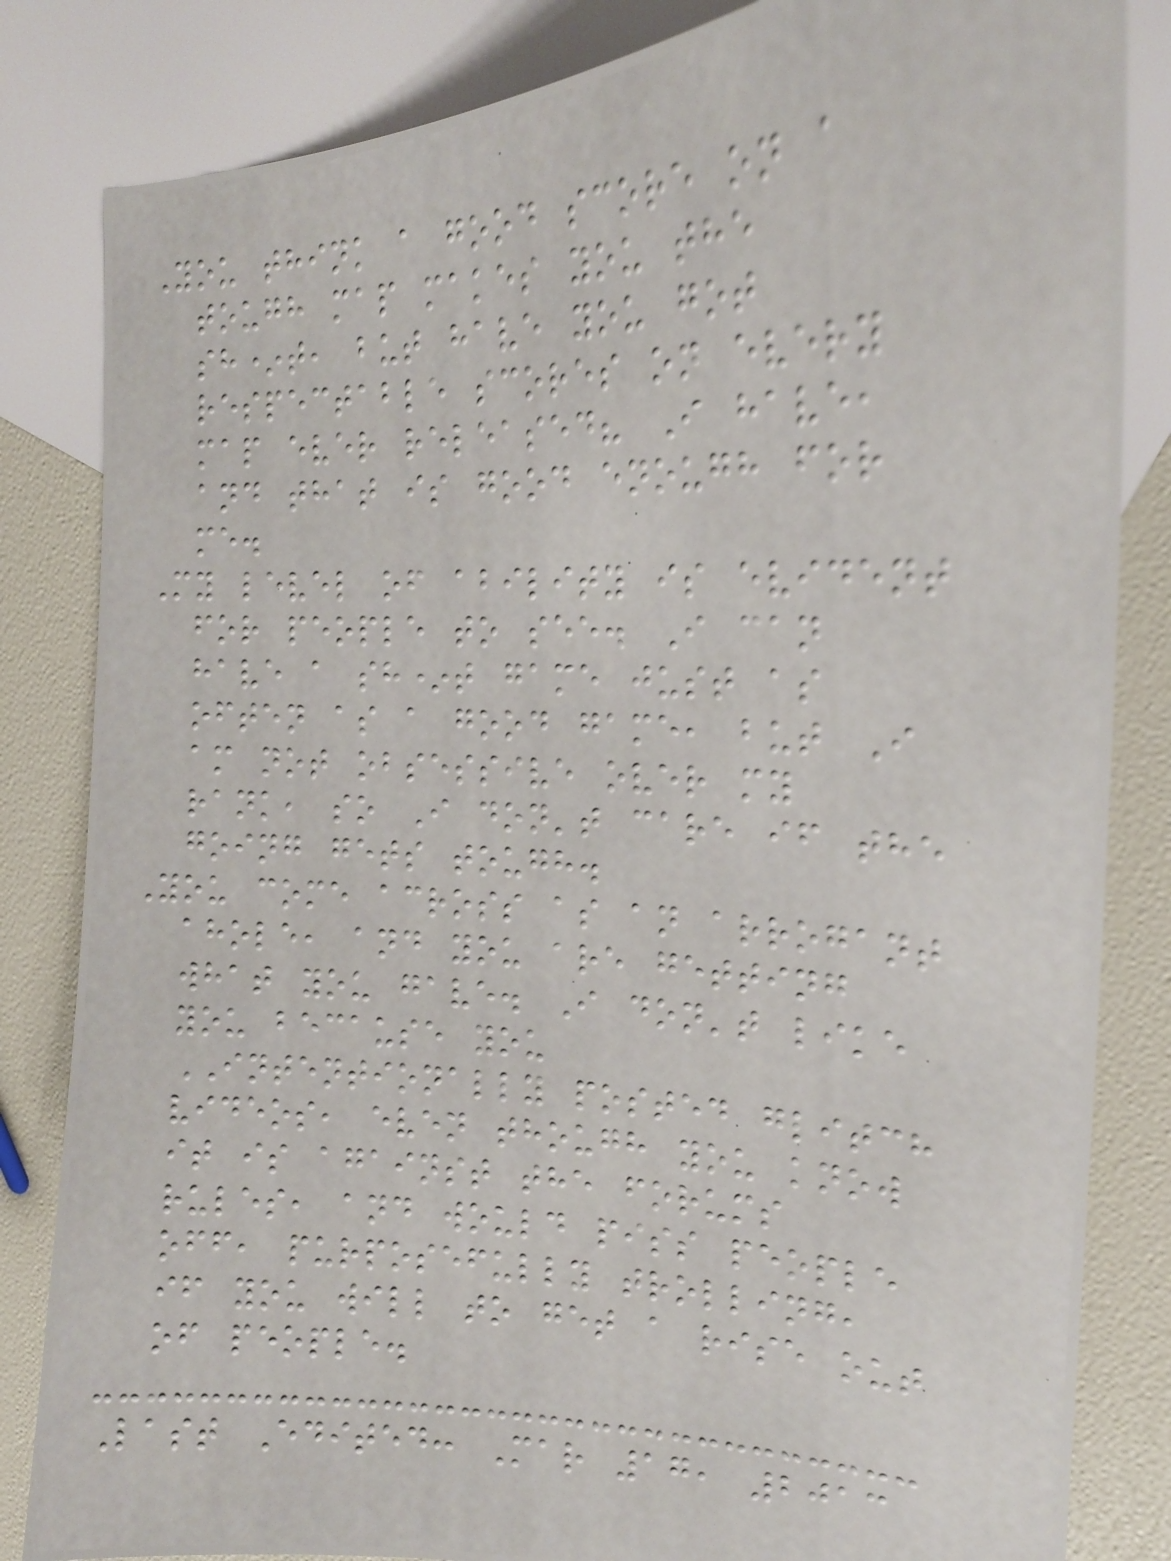You think a good score on a
tough map makes you the
sh*t, but have you got
respectable scores on every
map ever released? I have,
and that is good enough for
me.
My level of ability is evident
for people to see. I can
have a sh*t game just as
often as a good game, but I
am not obsessive over my
rank, so I don't care if the
going gets tough.
You come across as an arrogant
ahole, and you are getting
what you gave. I don't like
you because you
INTENTIONALLY posted glitch
videos, even though you know
it is against the forums
rules, and would piss people
off, purposefully trolling,
if you will to get a rise out
of people.
Last Edited: Mar 17, 2013
